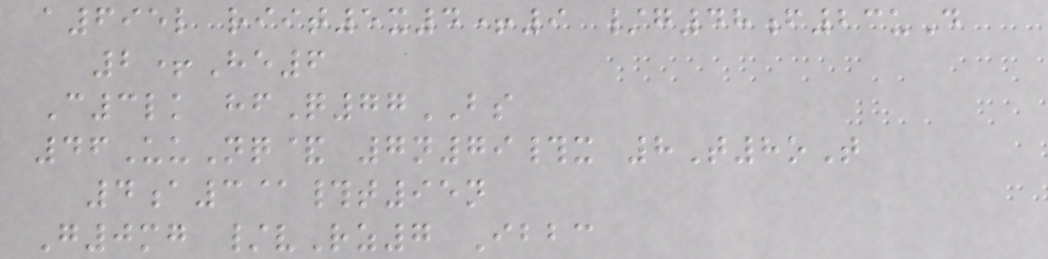a695l riit5x4+9 /g48f23uD
2+He6
C3lk hfQ77BS
46UuNq& 7n79#x 8T8oT
4a3@#t95n
G0mg /vRz7 Ibbc
